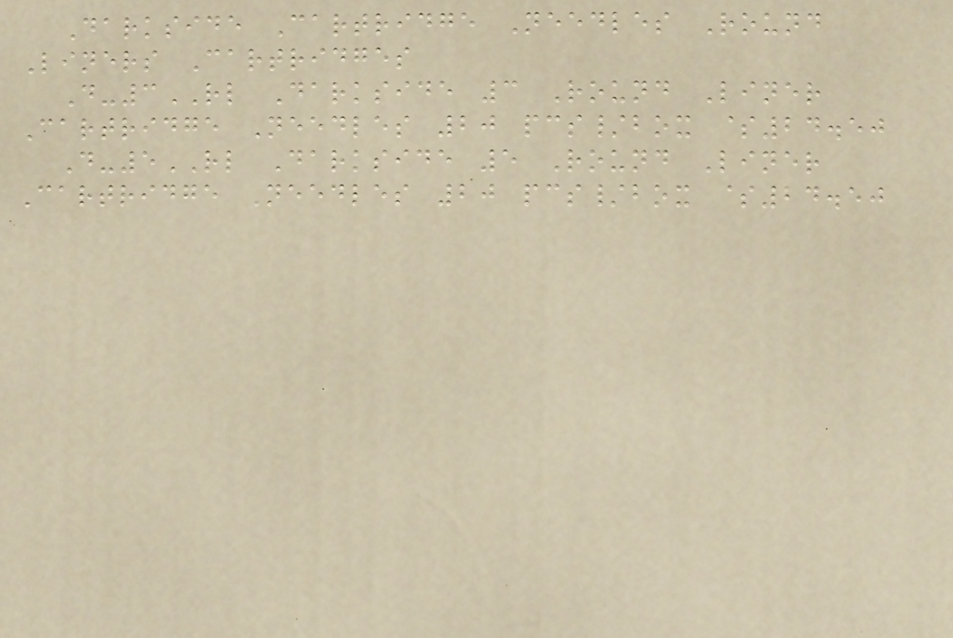Darkside Cartridge Needles Round
Liners Cartridges
D-3RL Darkside 3 Round Liner
Cartridge Needles 20 pcs/box $24.50
D-5RL Darkside 5 Round Liner
Cartridge Needles 20 pcs/box $24.50
